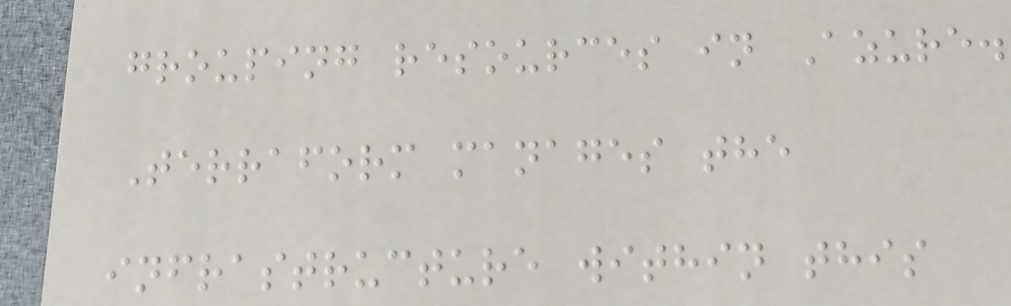grouping resources in Azure.
Terraform manages the
infrastructure within this
